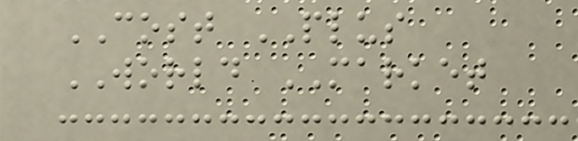COST PLUS
WORLD MARKET
